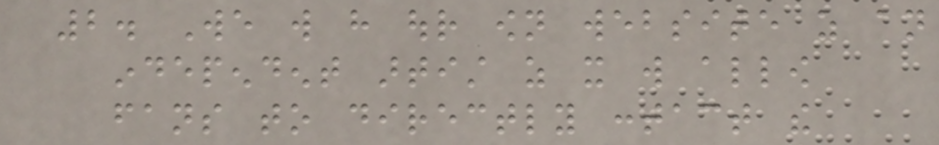2. We will have our own website as an
independent artist as it will allow
fans to directly contact the
